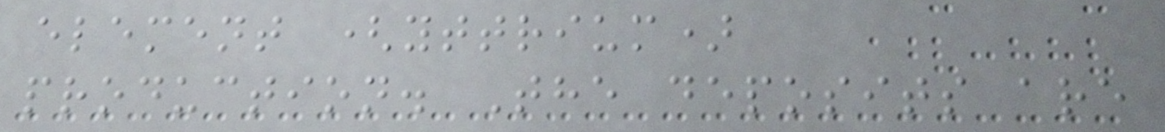element (yttrium)
production. The deposits are
